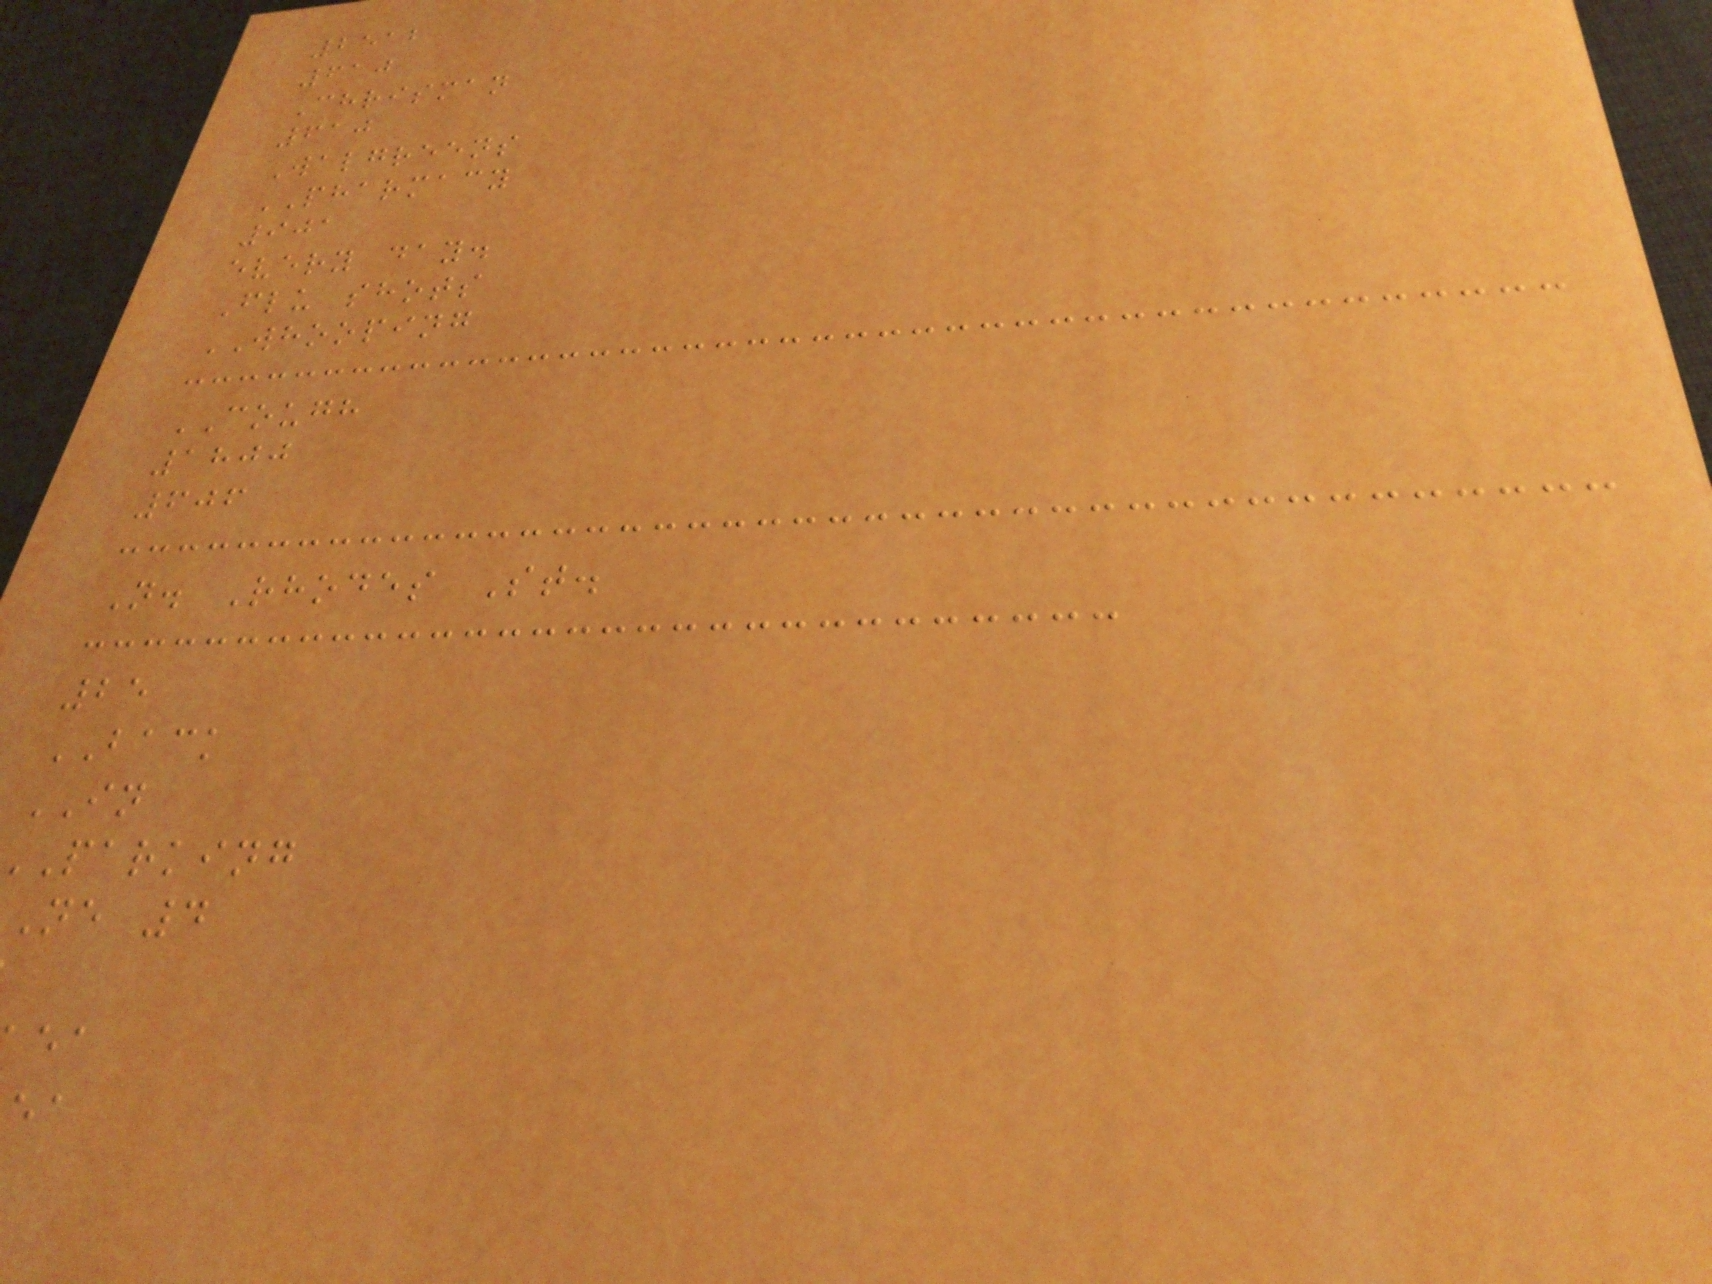2512
610
Chrisman
610
Walgreens
PHARMACY
901
every day.
Flu shots
WHOOPING
COUGH
1800
606
N. Rhodes St.
25
BACK
IN
parking
ne 4
